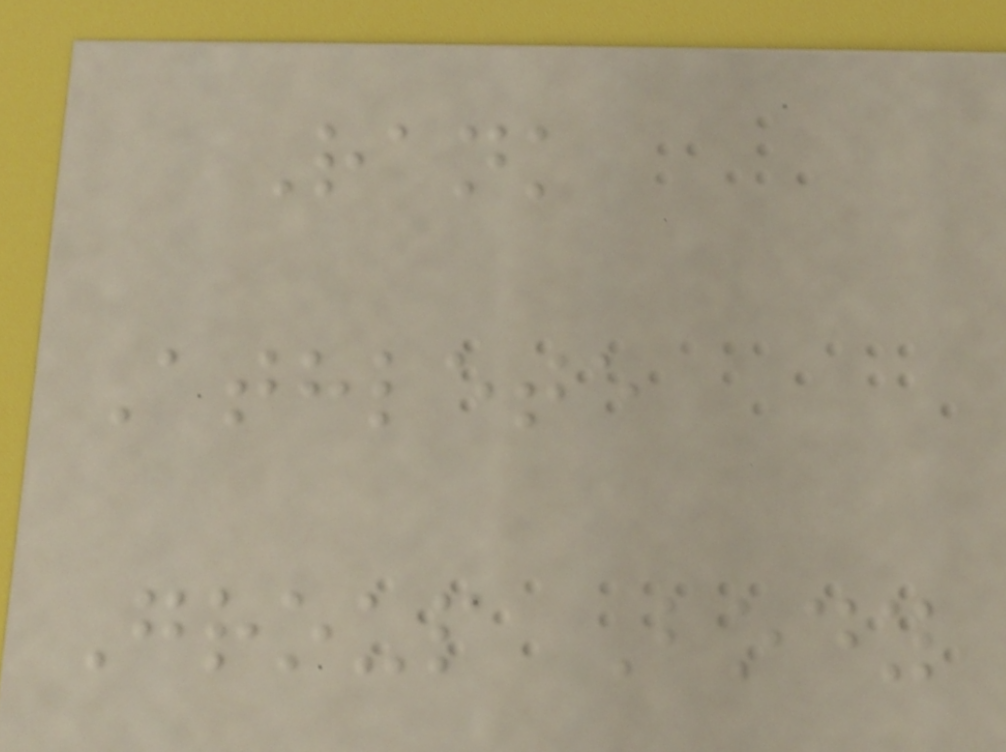Rank
Athlete
Group Body
